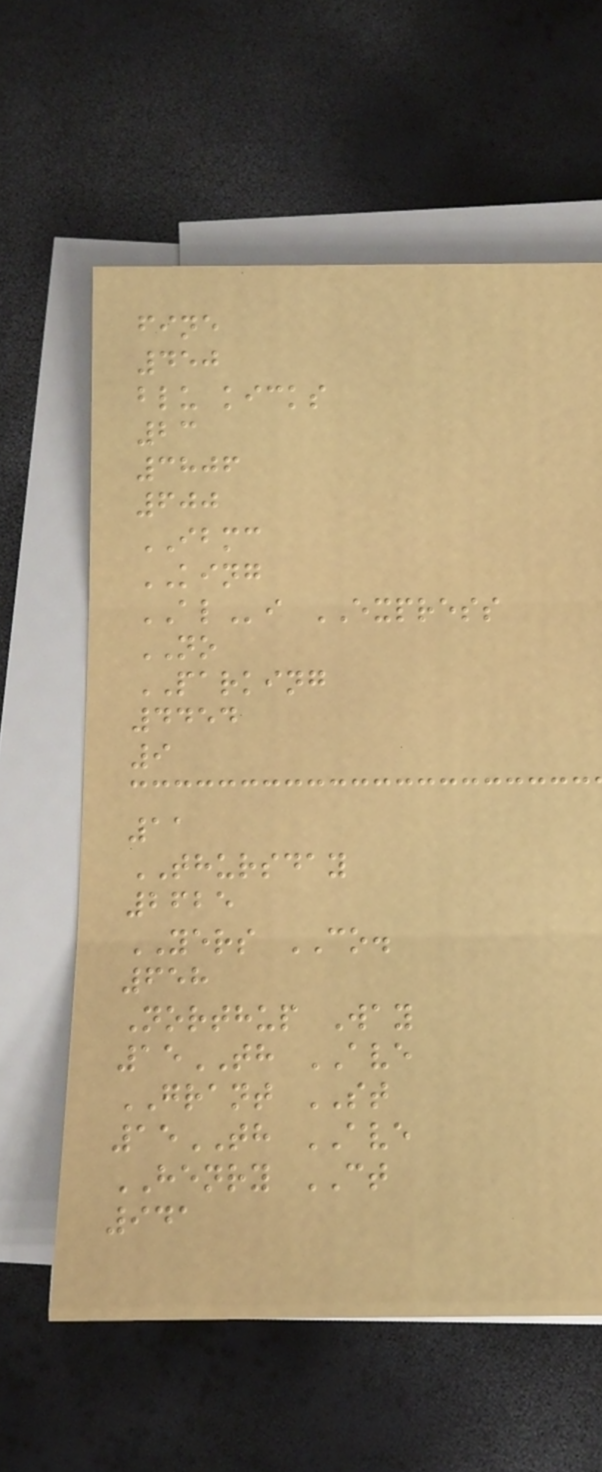fine
450
blu kicks
23
3806
600
IBMC
KING
ALi EXPRESS
NO
PARKING
4454
9
11
THURSDAY
2625
YERS CO.
658
Northup Way
15TH AVE
GRANT ST
15TH AVE
HENRY CT
941
